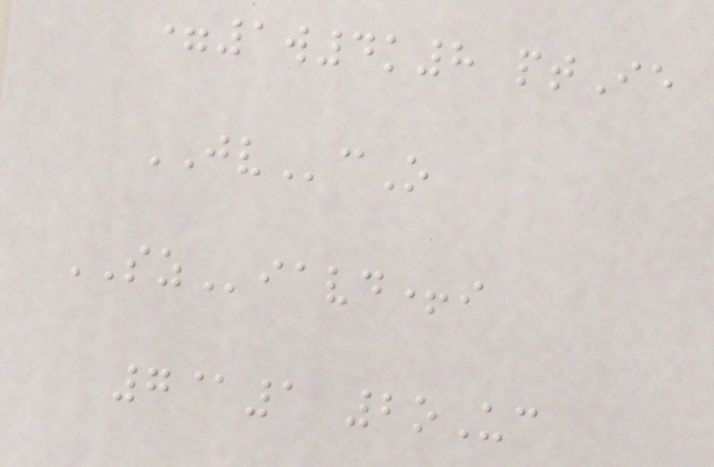=1w4k8 ptIe
JVcO
SZiavd+i
7@1 2oUc
